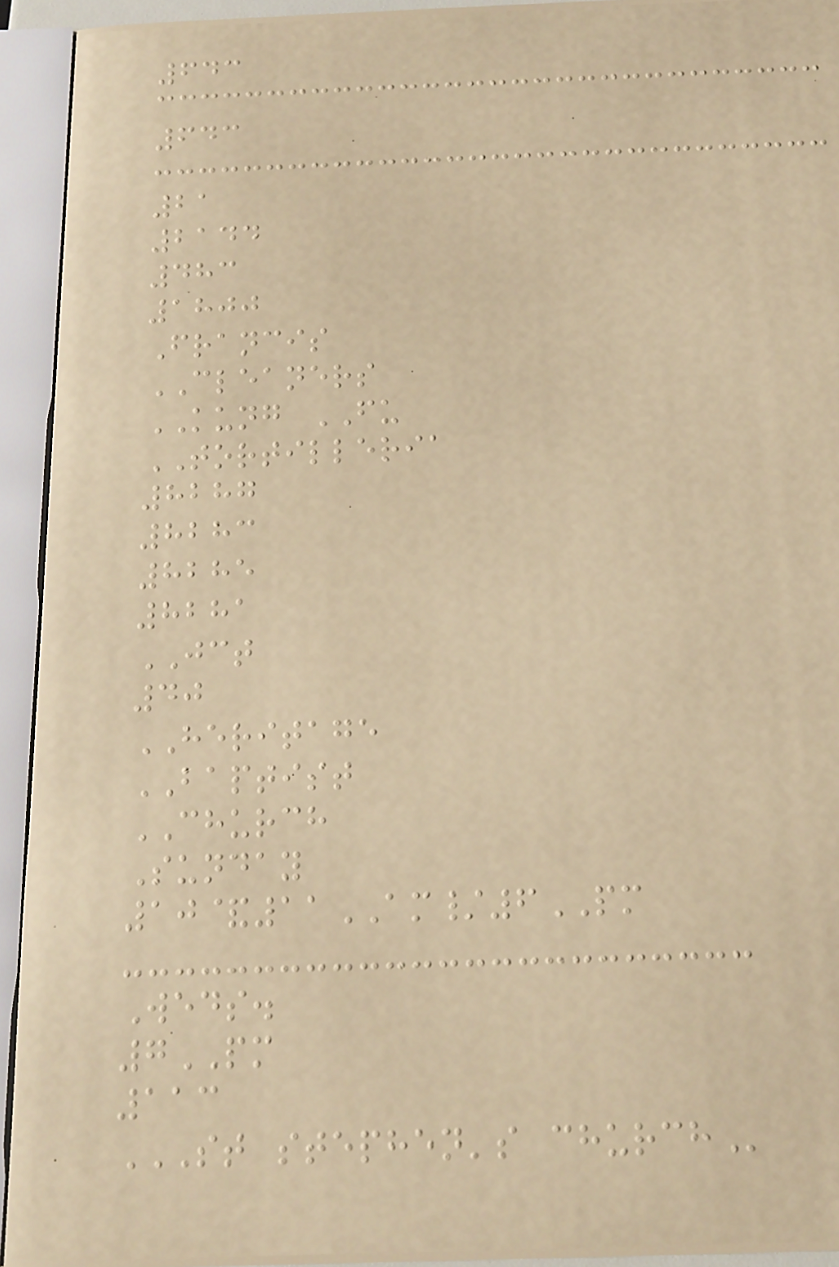643
643
21
2144
483
1800
Francis
CLEANERS
KUNG FU
TORTILLERIA
8287
8283
8285
8281
JCT
40
HERITAGE
BAPTIST
CHURCH
Sunday
10&11AM/6PM
Weds.
7PM
113
ST STEPHEN'S CHURCH
